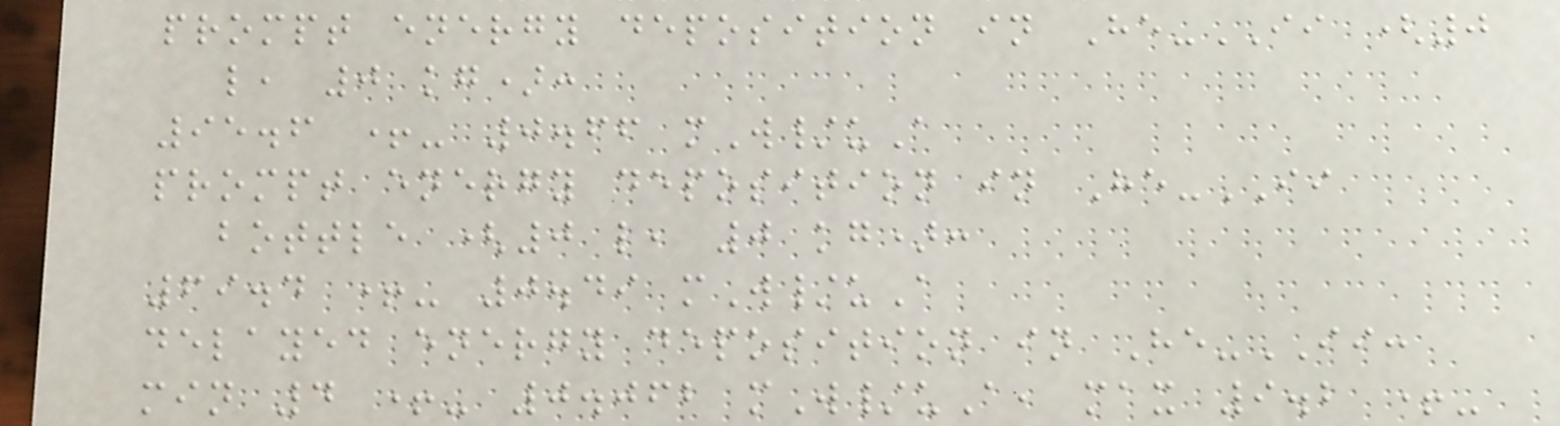prompt energy deposition in He-II (0
l, 0 kg):
95.6 +- 0.66 mW/uA
prompt energy deposition in He-II
bottle (0 l, 0 kg):
69.4 +- 0.49 mW/uA
delayed energy deposition in He-II:
min 4 +- 0.062 mW/uA, max 9.2 +-
